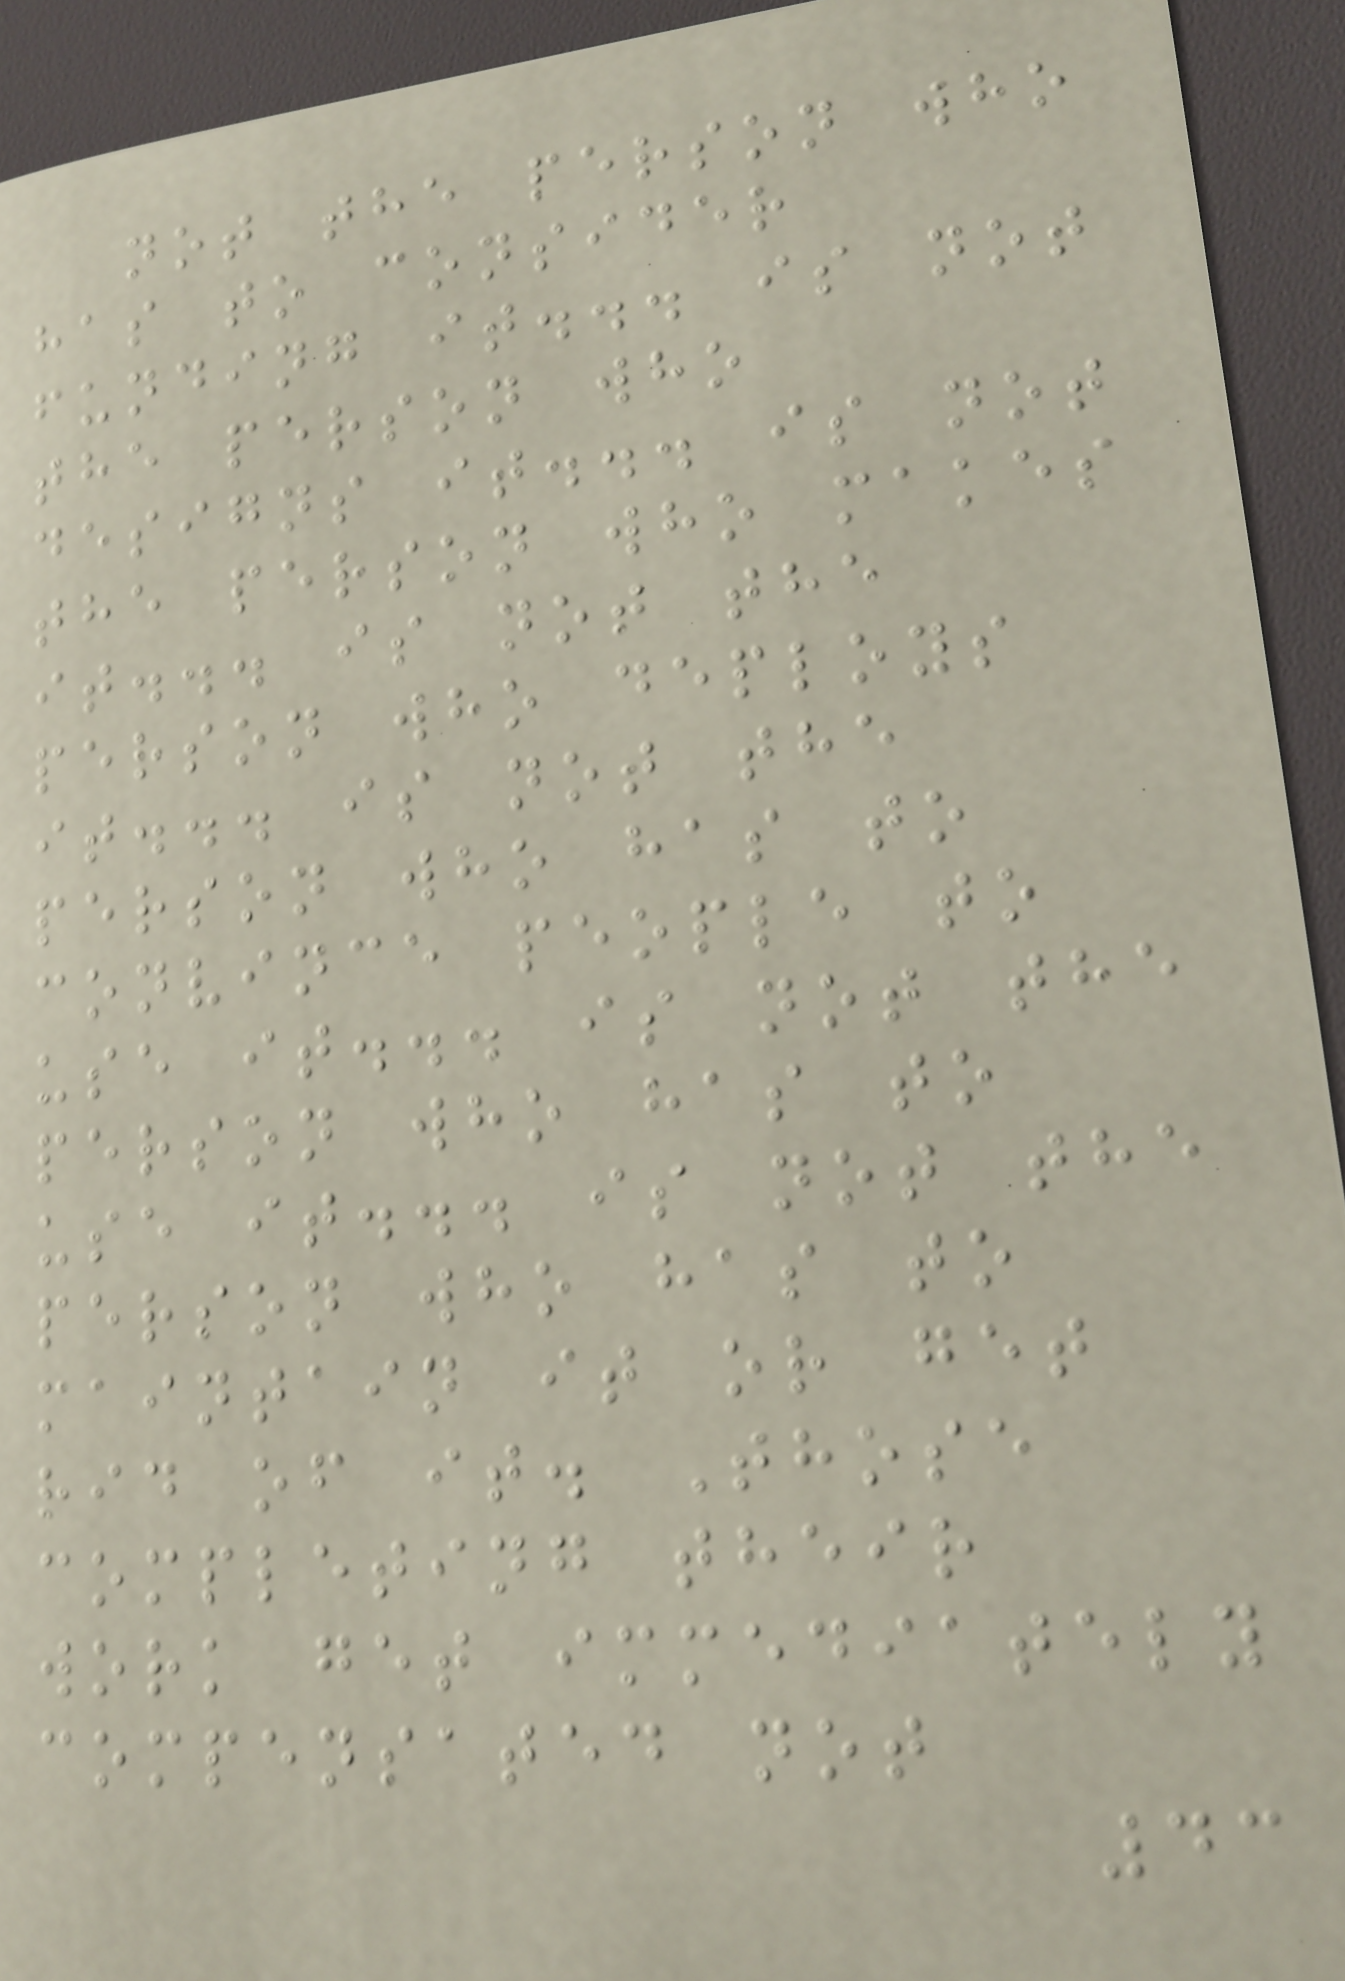not the person who
has to consider
funding it... is not
the person who
designs it... is not
the person who makes
it... is not the
person who deploys
it... is not the
person who has to
convince people to
use it... is not the
person who has to
use it... is not the
person who has to
maintain it or get
rid of it. Those
completing their
work get immediately
compensated not
43
